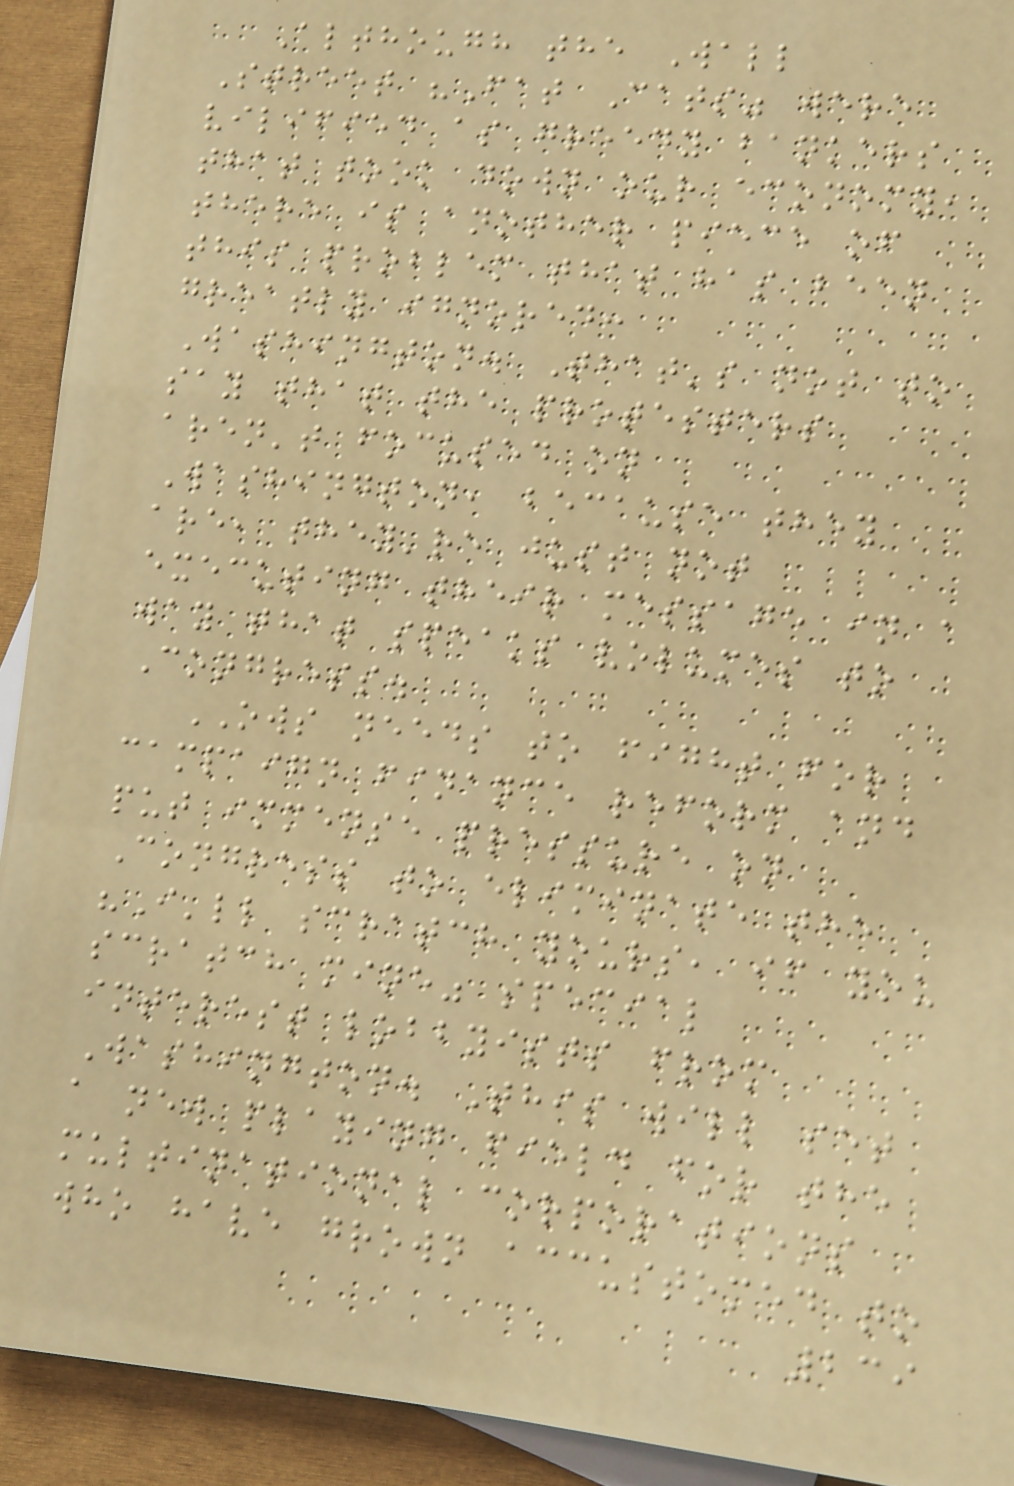Although the Wall
Street "Fat Cats" were
vilified as greedy bankers
that took down our economy,
there is another piece of
this problem that has been
greatly ignored:
Washington. That's not to
say that the protesters
aren't focused on
Washington, because they
are, they're just not
executing their message in a
way that speaks volumes to
Congress.
OWS needs to fight for
campaign finance reform and
put immense pressure on
Congress to eliminate the
"I'll scratch yours, if you
scratch mine" special
interest lobbyists from
Washington. This will set
a new playing field for the
multinational corporations
who have grown accustomed to
239
